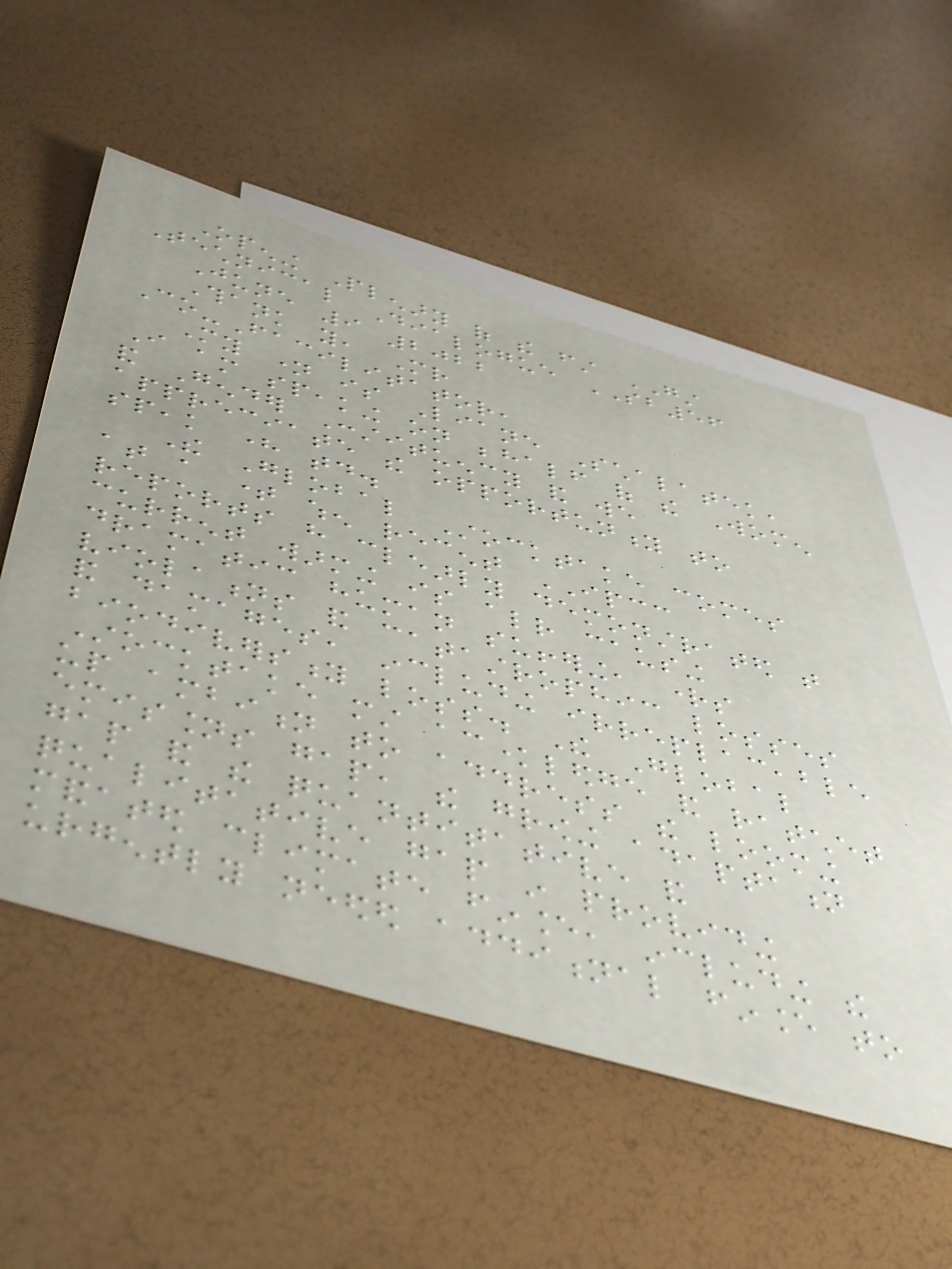Opening Plenary of the first GST
Technical Dialogue SB56
June 9 2022
Thank you, Mr
Co-Facilitator,
My name is Liane Schalatek,
I am speaking on behalf of the Women
and Gender Constituency and we
appreciate the opportunity to
speak here today.
The Global Stocktake comes
at a time when recent IPCC
reports have clearly demonstrated that
current warming is already causing
dramatic human suffering, rights
violations and catastrophic losses
and damages, including irreplaceable
biodiversity loss. The Global
Stocktake must acknowledge and ratchet
up ambition to address the looming
emissions gap, the growing adaptation
gap and the quantitative and
qualitative gap in providing
mandated climate finance, including the
urgently needed additional finance to
